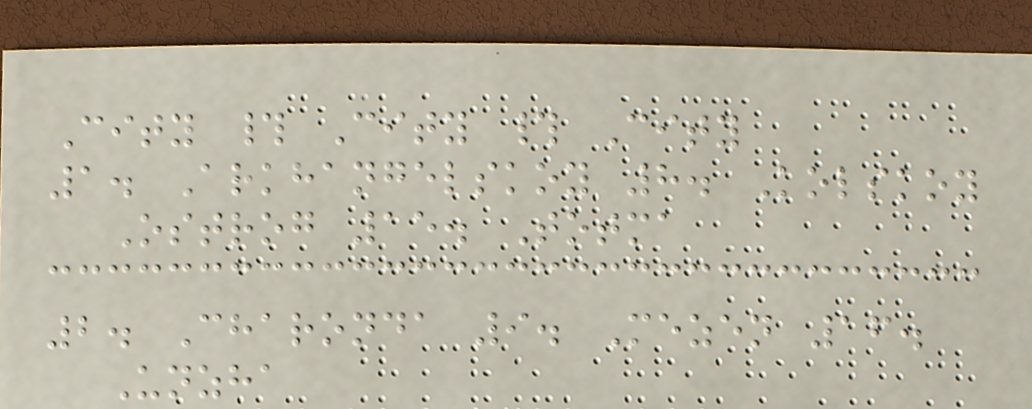City # City # City
1. Arkhangelskoy 8. Kolskoy
Ostrog 15. Totma
2. Charonda 9. Mezen 16.
Unzha
